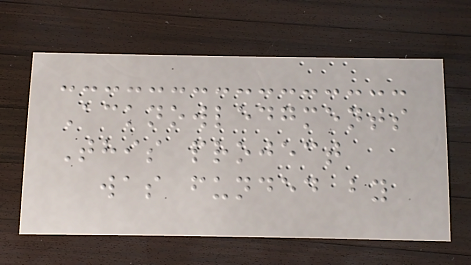Acknowledgments
This project
was funded by
